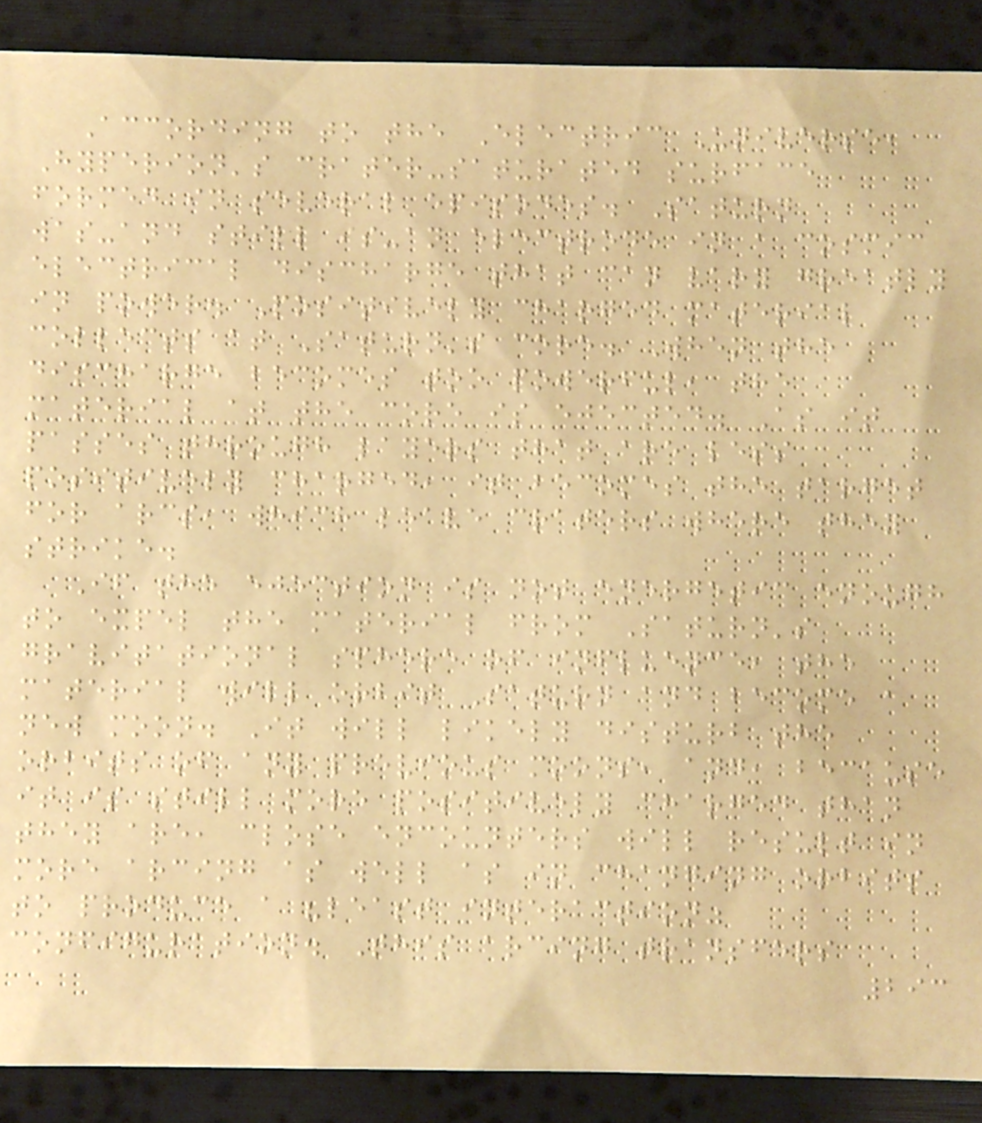According to the Electric Universe,
Hyperion's crater-saturated surface
formed in several episodes. Saturn
was-and still is-an electrode in a cosmic
electrical discharge that can vary greatly
in power. Positively charged material
collects at Saturn's core. When the
discharge becomes too powerful, the
material at the core is ejected. As it
passes through layers that are less
positively charged, it becomes the target
for arcs, which leave craters where they
strike.
If the ejection is not energetic enough
to expel the material from Saturn's
gravitational sphere of influence, the
material will orbit Saturn and become a
new moon. It will likely disturb the
orbits of any previous moons, and, because
it is still more positively charged than
they are, close encounters will result in
more arcing as well as in changing orbits
to produce a "least interaction"
configuration. This arcing transfers
293
